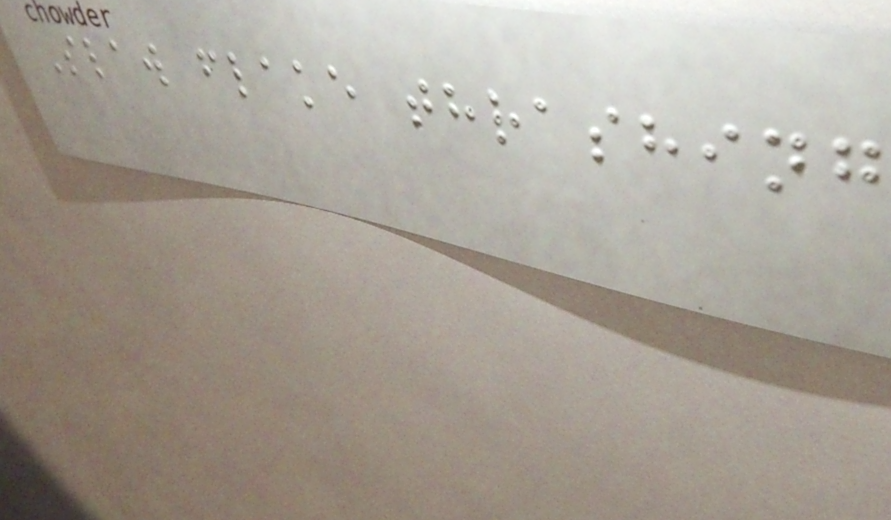Slaw flake thrashing
